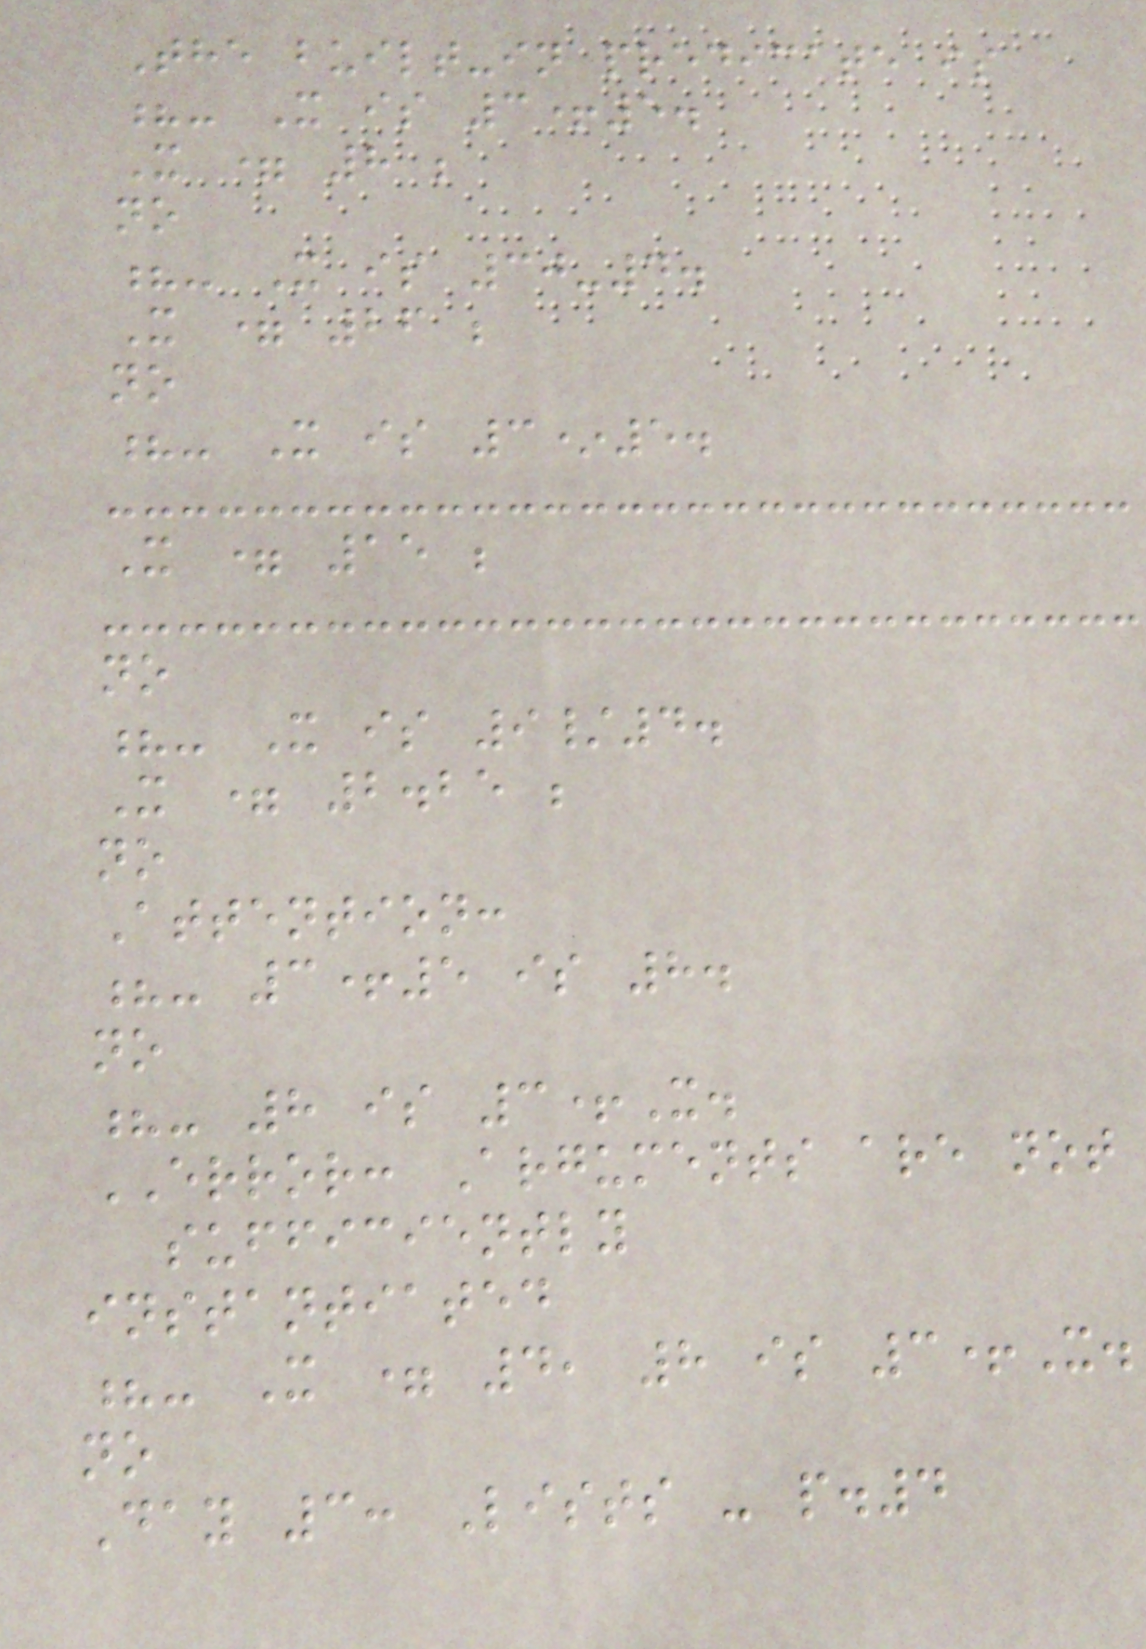The built-in predicate is
?- X is 3+5.
X = 8 ;
no
?- X is 30-4.
X = 26 ;
no
?- X is 3*5.
X = 15 ;
no
?- X is 9/4.
X = 2.25 ;
no
Attention:
?- 3+5 is 8.
no
?- 8 is 3+X.
ERROR: Arguments are not
sufficiently
instantiated
?- X = 4, 8 is 3+X.
no
Day 3: Lists - p.4
